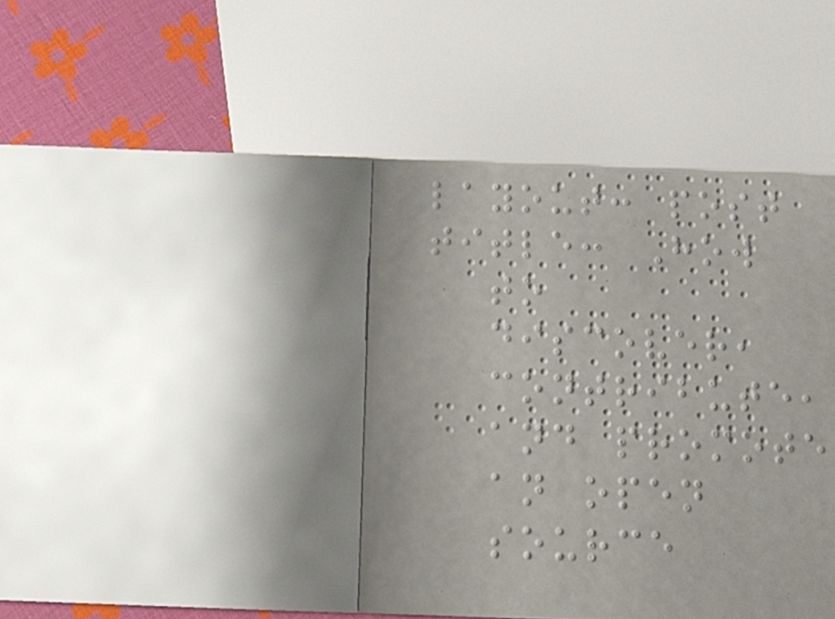layout: post
title: How
to
discover,
contribute,
and promote
an open
source
